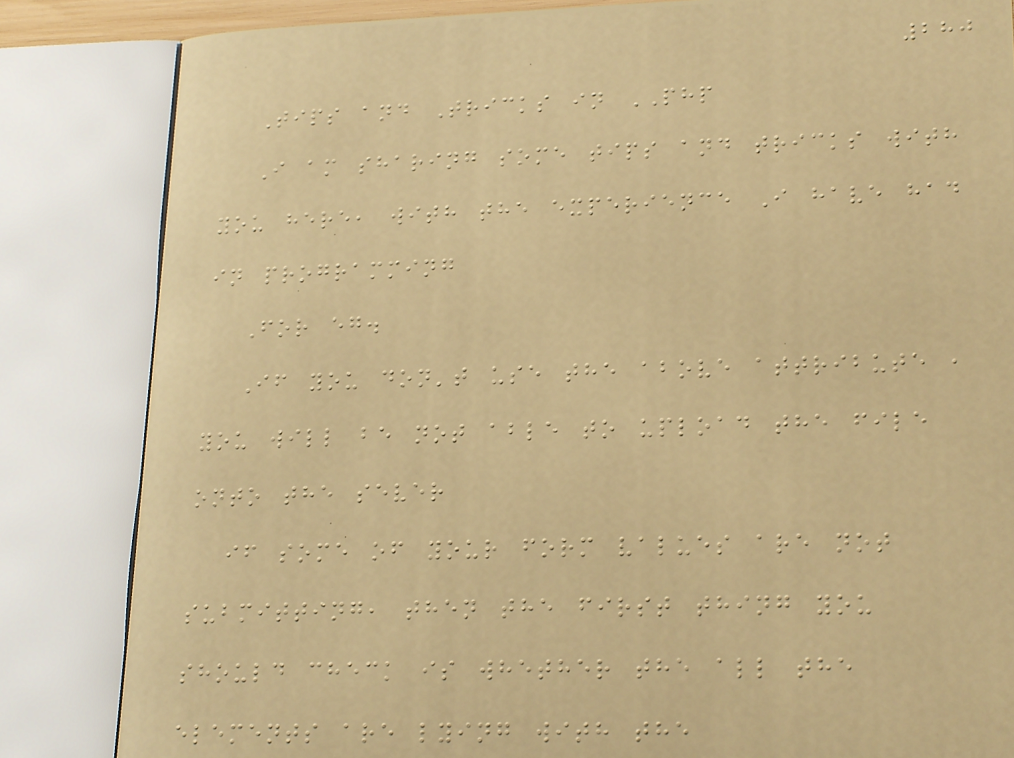280
Tips and Tricks in PHP
I am sharing some tips and tricks with
you here, with the experience I have had
in programming
For eg.
If you don't use the above attribute ,
you will be not able to upload the file
onto the sever
if some of your form values are not
submitting, then the first thing you
should check is whether the all the
elements are lying with the
